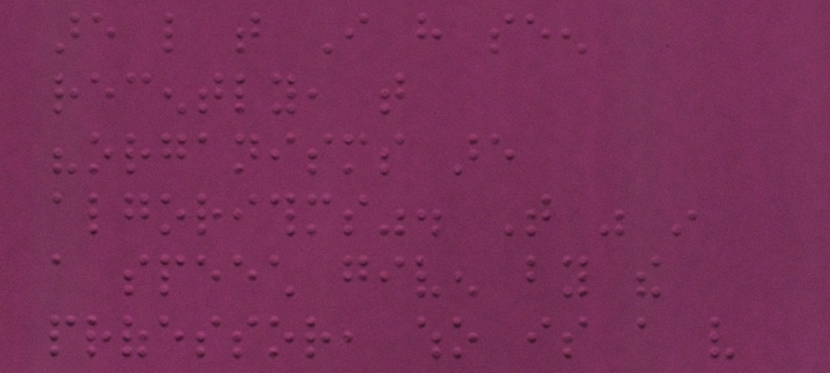are like that I have seen
recently, that
"organisms are
algorithms". That was in
a speech given by the
professor, who is a very
